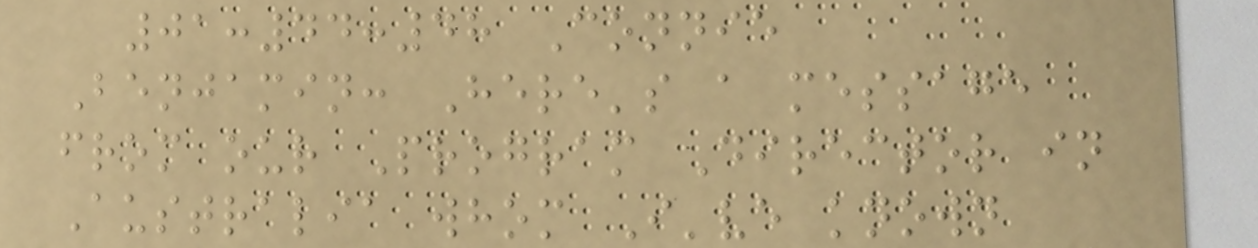01:44:48 Connie
Benjamin: Here's a message
from our Program Director in
Australia whom I've known
